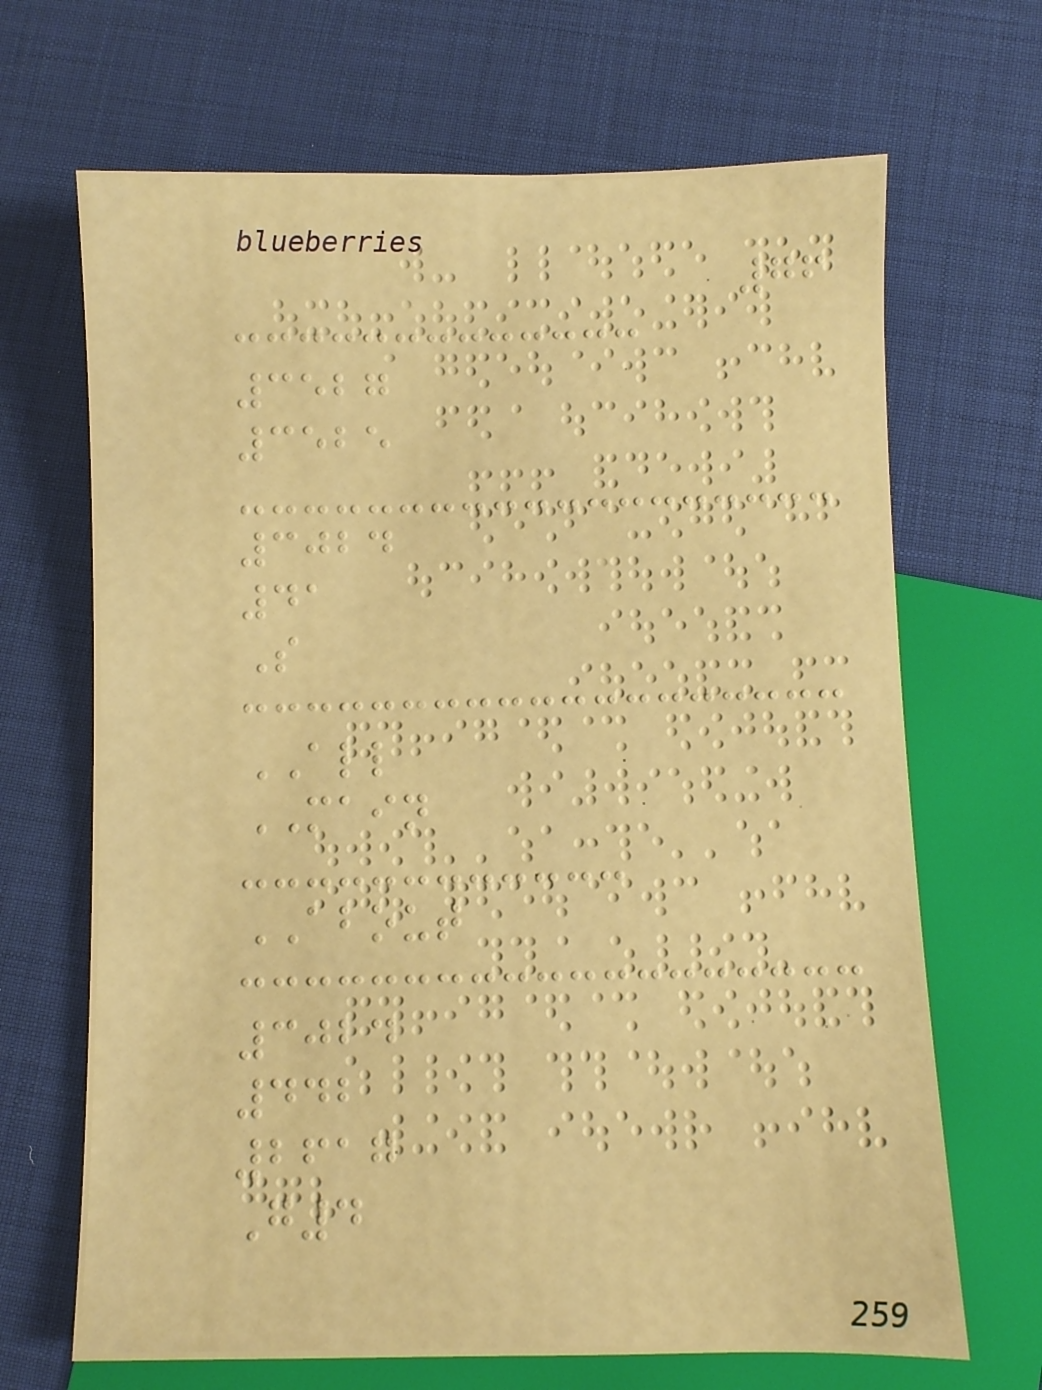76
3527
3525
3024
41
S
ALL
MAIN
ABOUT
3024
442
2617
G4
